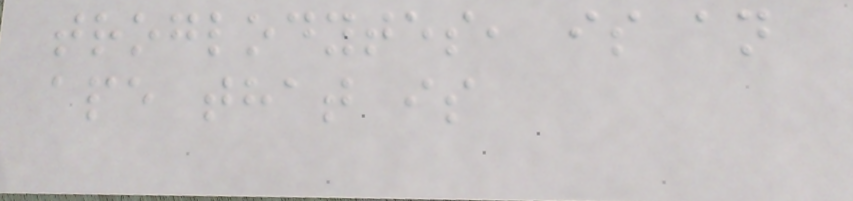troglodytes, is an
ape that is
